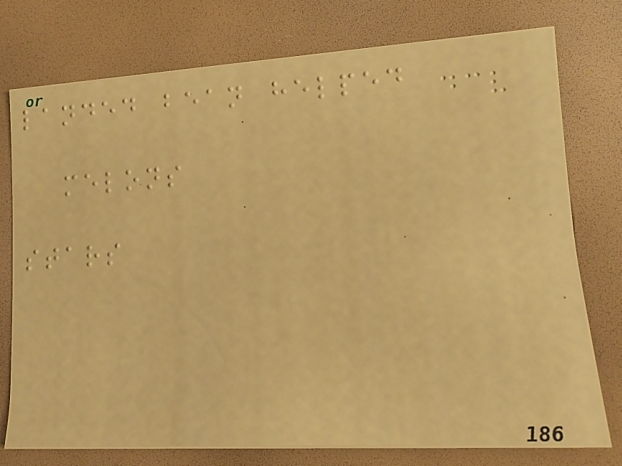landed bean helped
melons
stars
